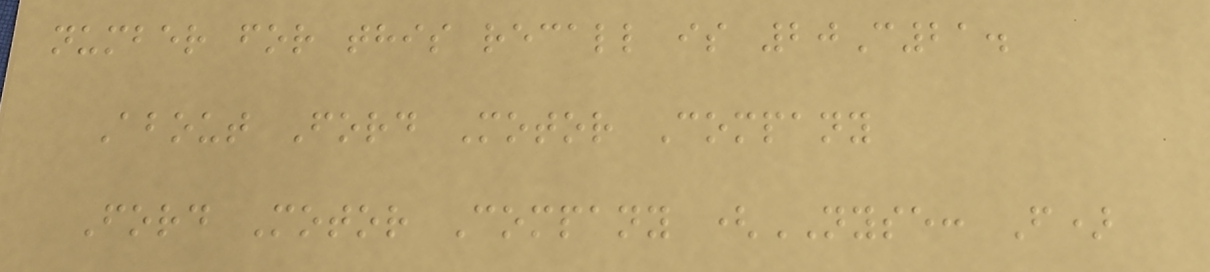number for this recall is 20C21.
About Ford Motor Company
Ford Motor Company (NYSE: F)
